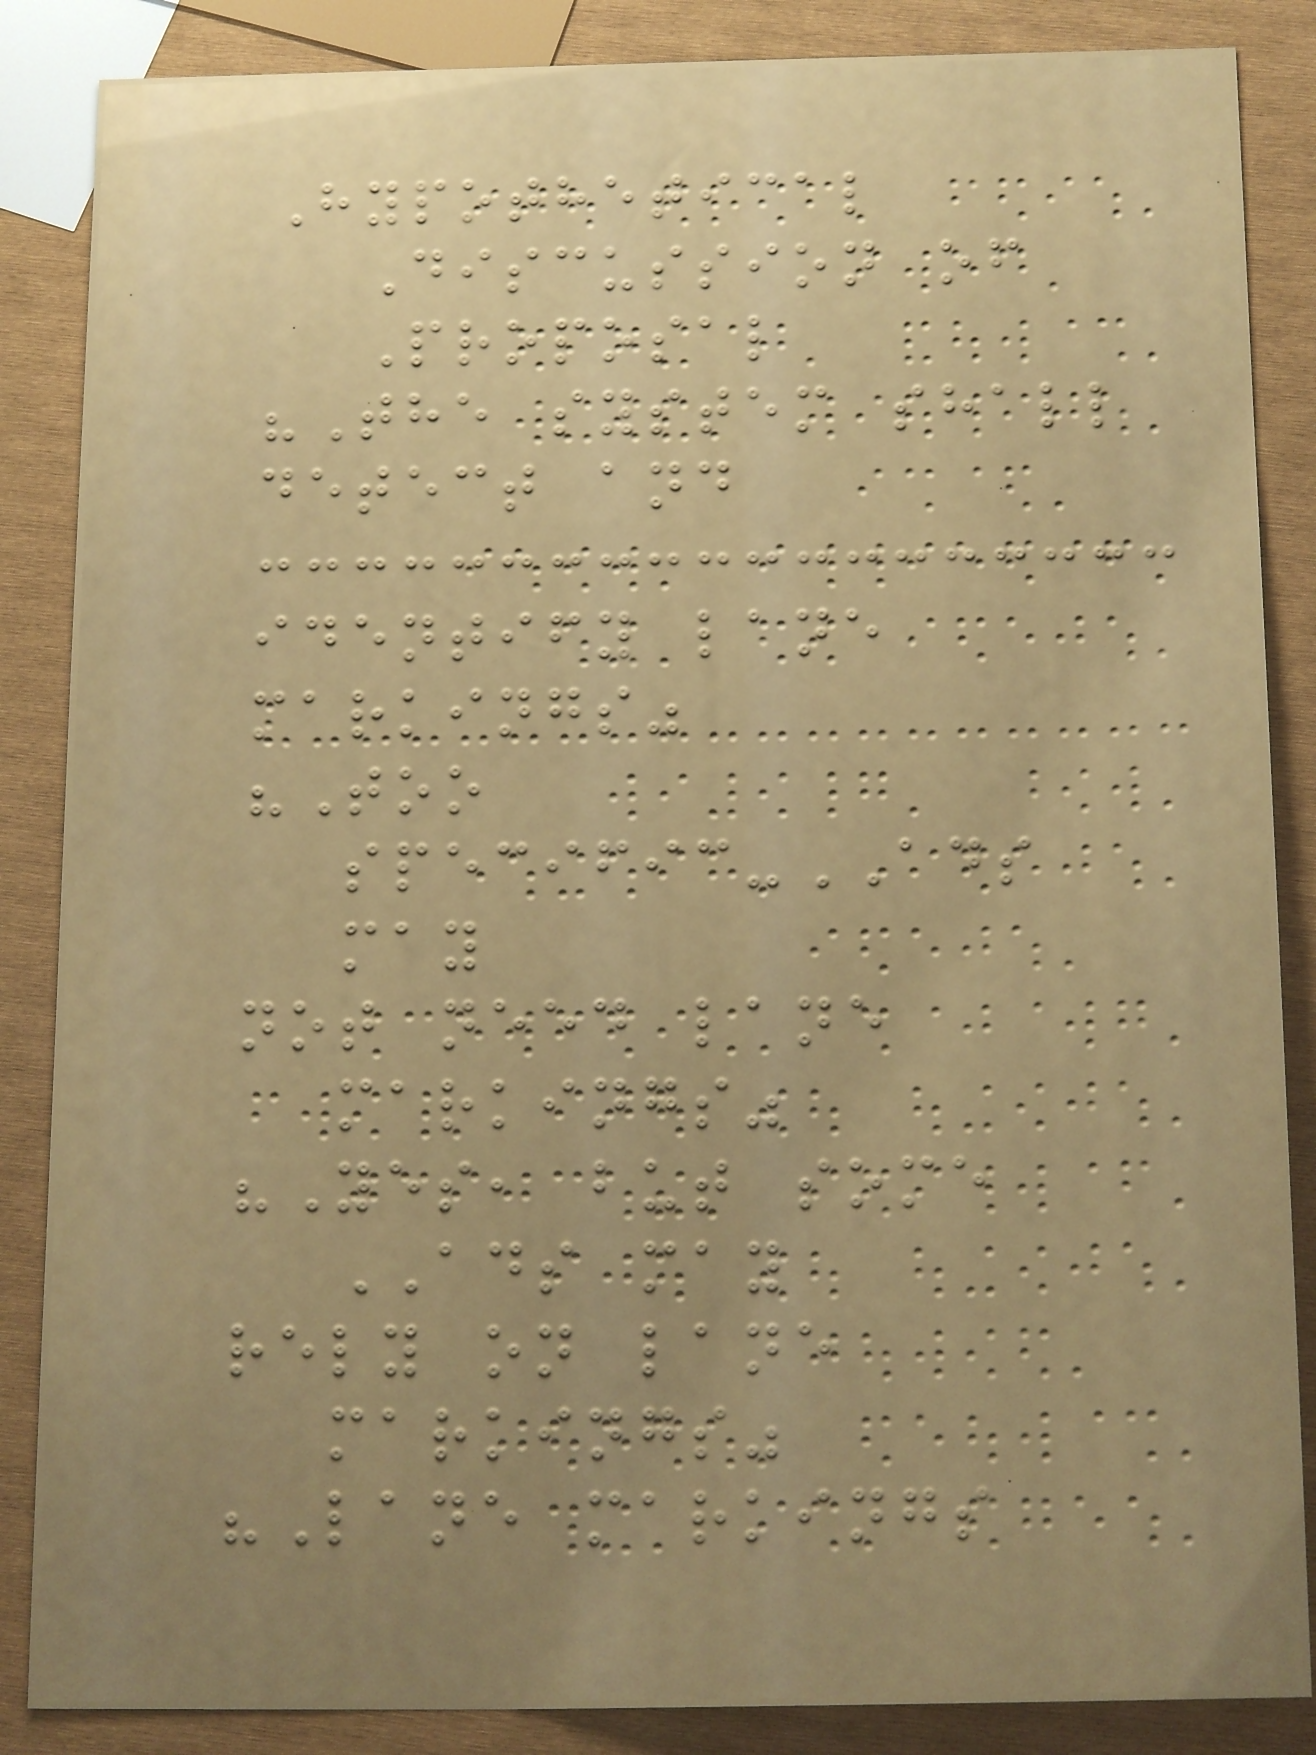Hypothetical
Discussion of
Proposal
"The system shall
detect and
identify lane
markings"
"Too
specific-ADS
may
not need lane
markings"
"Yes, but some
ADS may
rely on lane
markings"
"Lane markings
